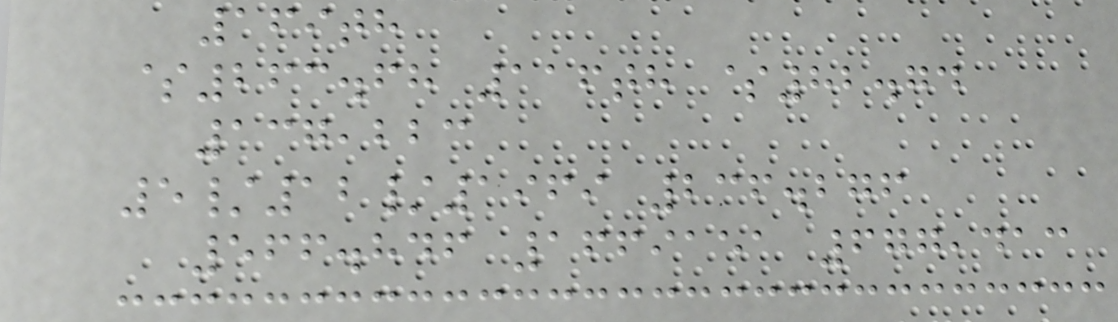169th
$263.68 116th $82.74
137,223
5/12/1969 236.276
566.846 1669151 677,413
